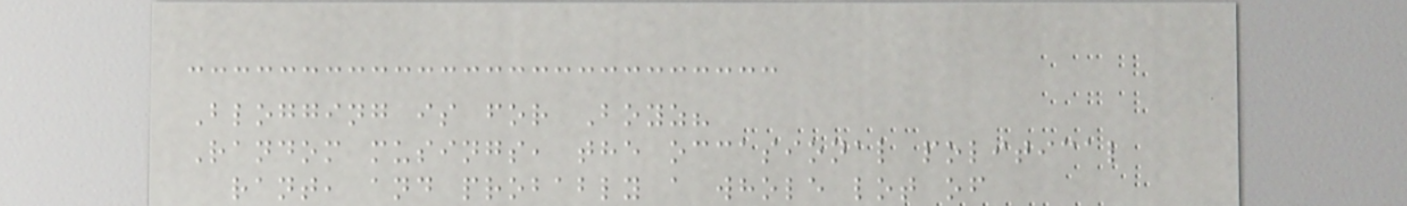Blogging is for Boyz?
Random musings, the occasional political
rant, and probably a whole lot of
